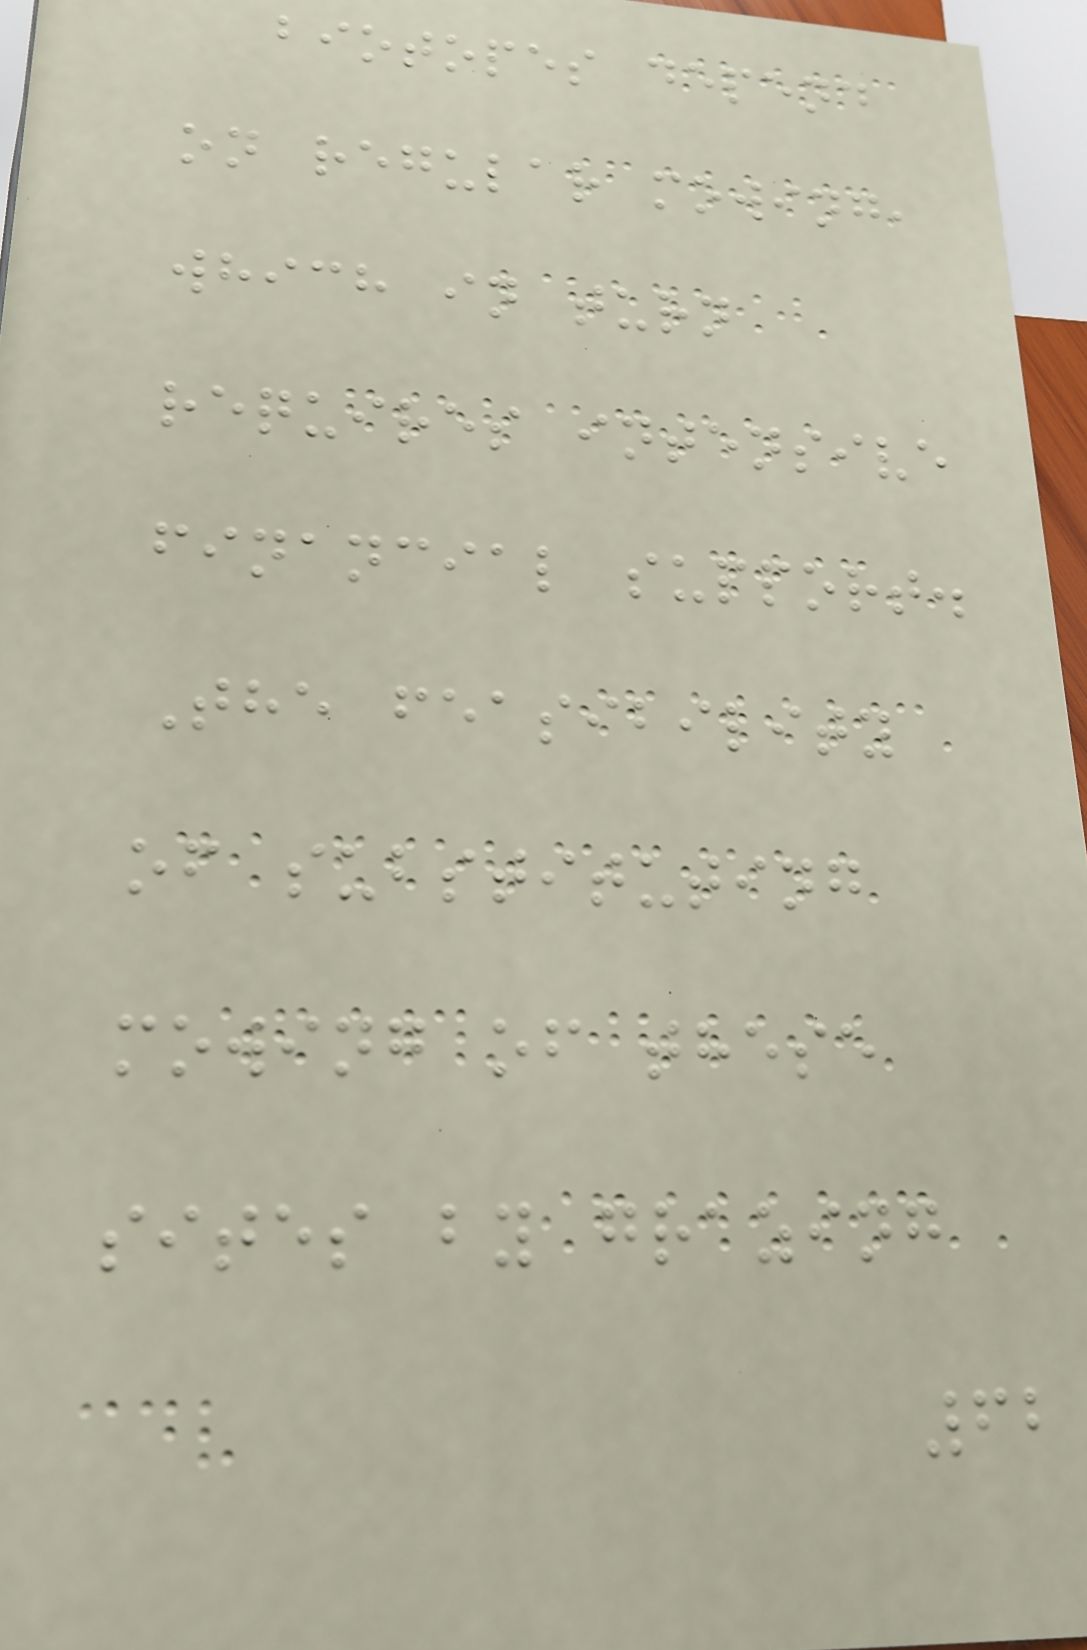biotopes depend
on regular mowing,
which in turn
requires intensive
financial support.
The feasibility
of substituting
mowing of these
sites by grazing
62
